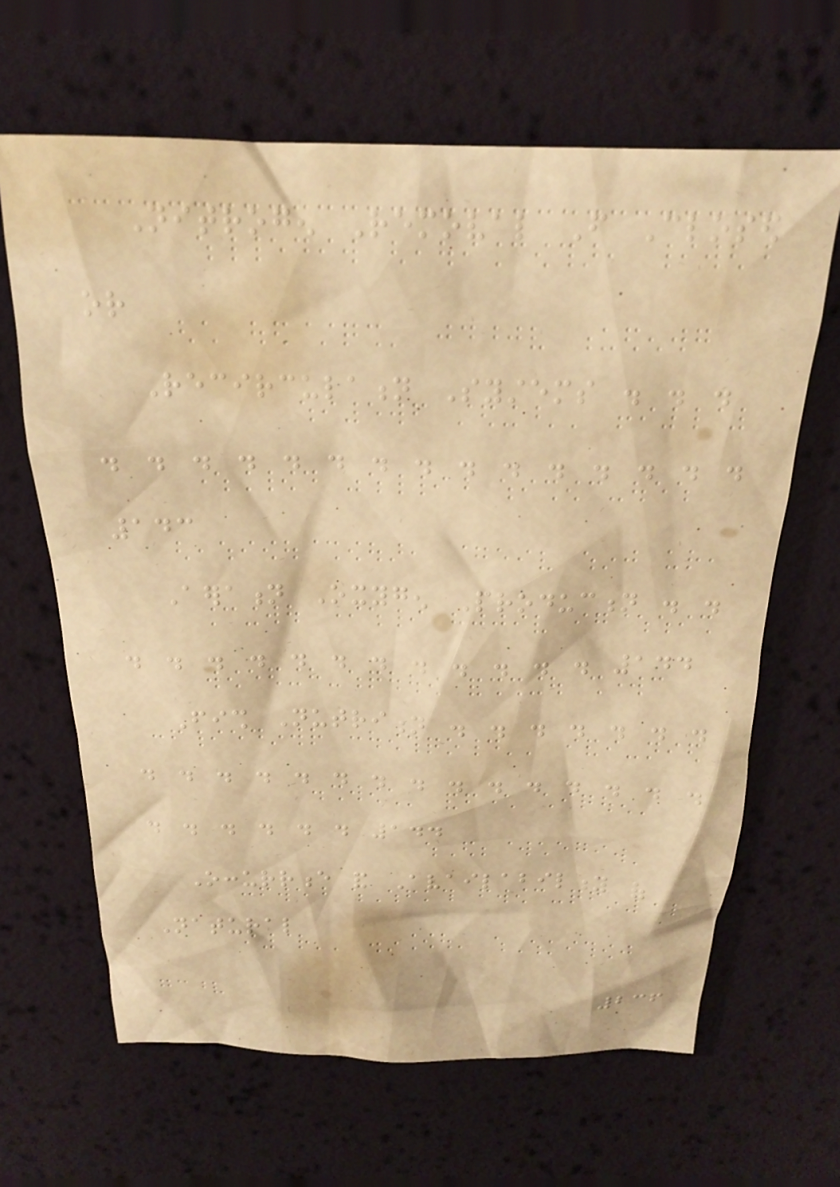Nitrogen Removal From Closed
or
Recirculation Systems . . .
. . . . . . . . . . . . . . .
143
Aeration Oxygen Production . .
. . . . . . . . . . . . 144
Fish Nutrition . . . . . . .
. . . . . . . . . . . . . . .
. . . . . . 144
Occurrence and Availability of
Natural
236
